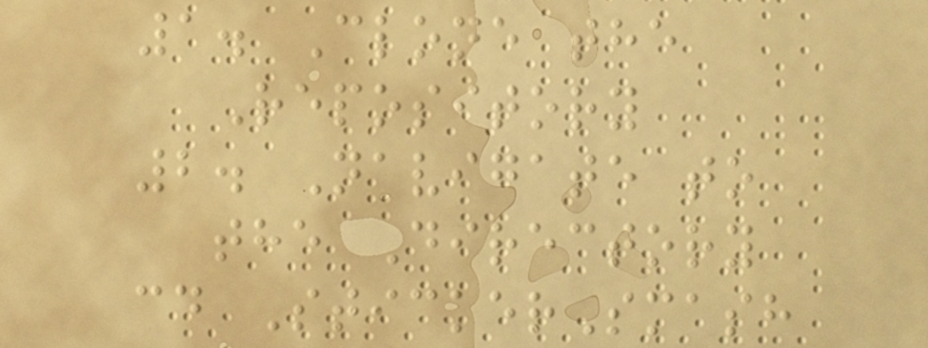1. Clone the
Repository
2. Navigate to
the Directory
cd StickerSmash
